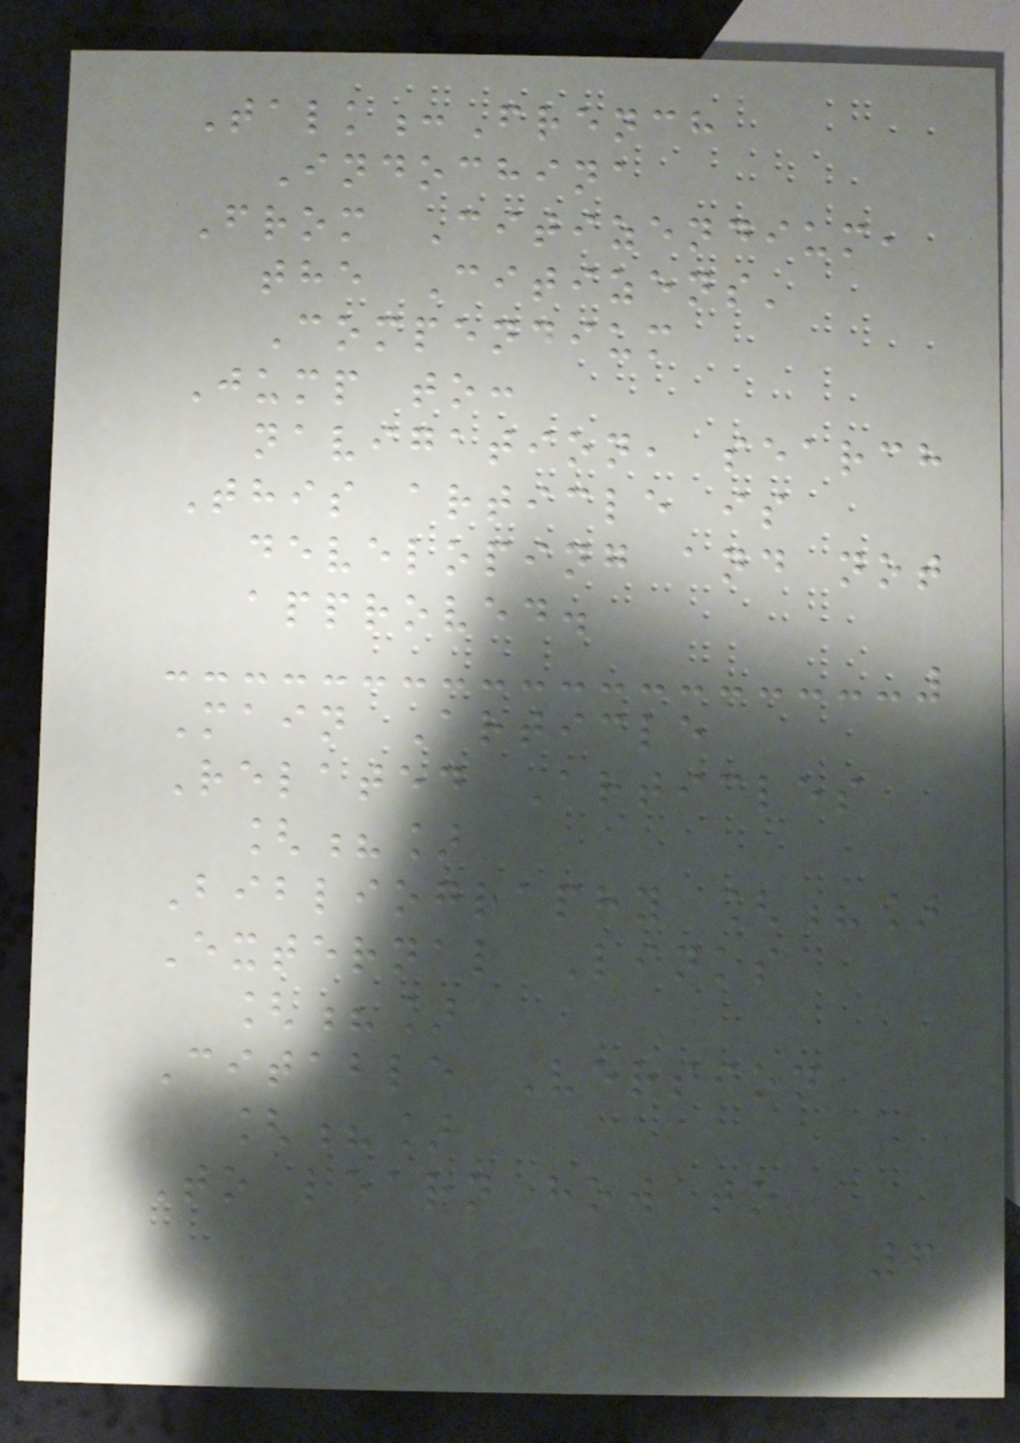Talk:French
Indochina
From Citizendium,
the Citizens'
Compendium
Jump to:
navigation, search
This article is
developing and not
approved.
Main Article
Related Articles
[?]
Bibliography [?]
External Links
[?]
Citable Version
[?]
To learn how to
6
